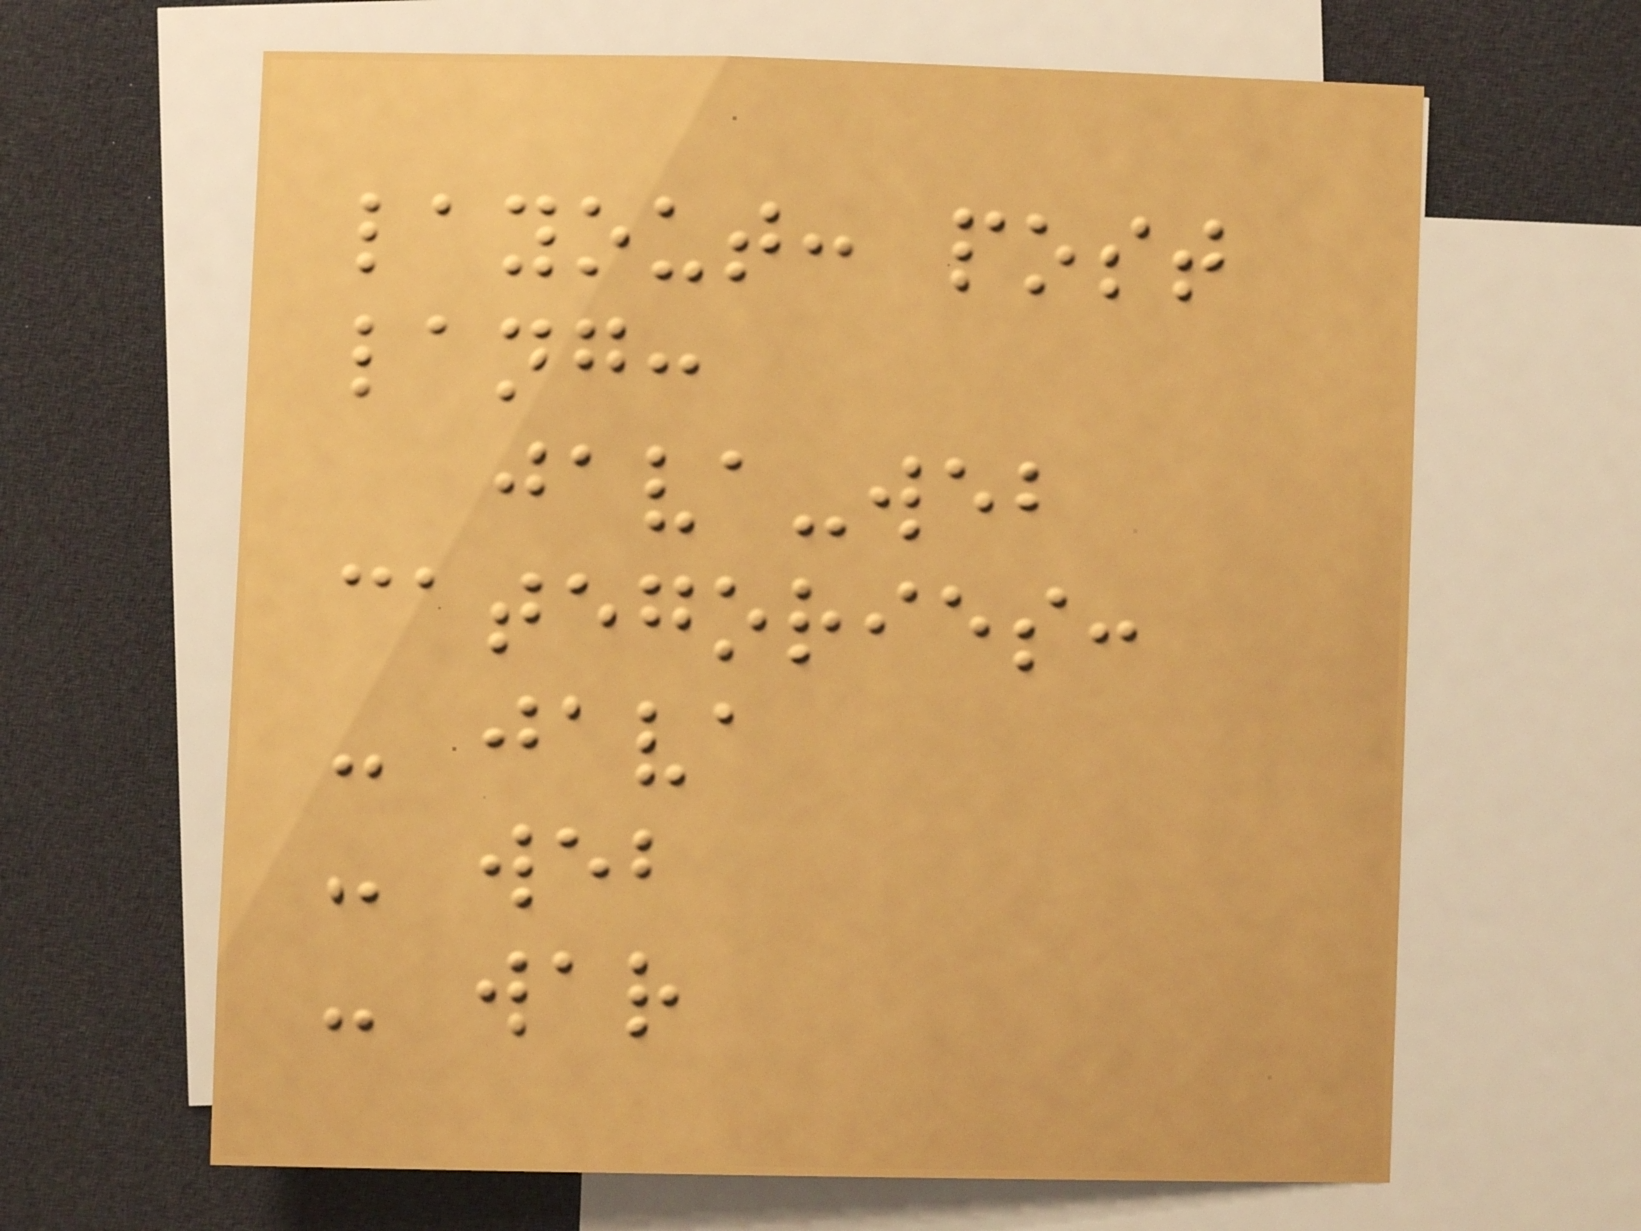layout: post
lang:
java-web
categories:
- java
- web
- war
